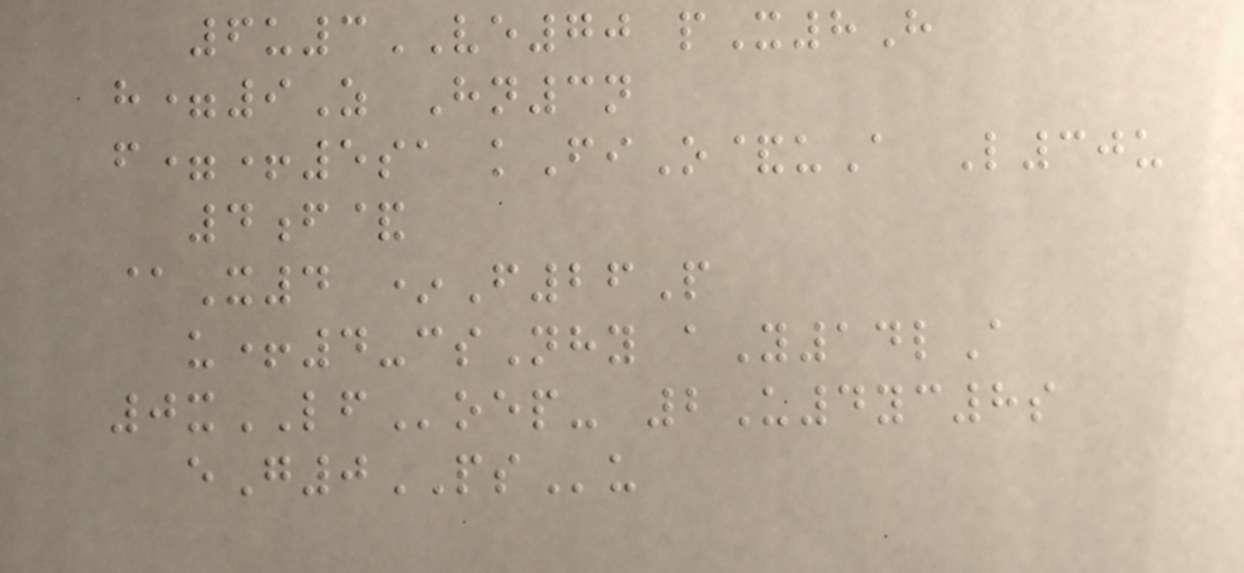6u3VE70 pX8H
h=9Z Hn3n
f=+5sa kFiO&uA L30u
4f&
@X4 *F26P
u+4-csNhy aY14lA
0xLFoep- 2U4yc8s
eG0PSu
